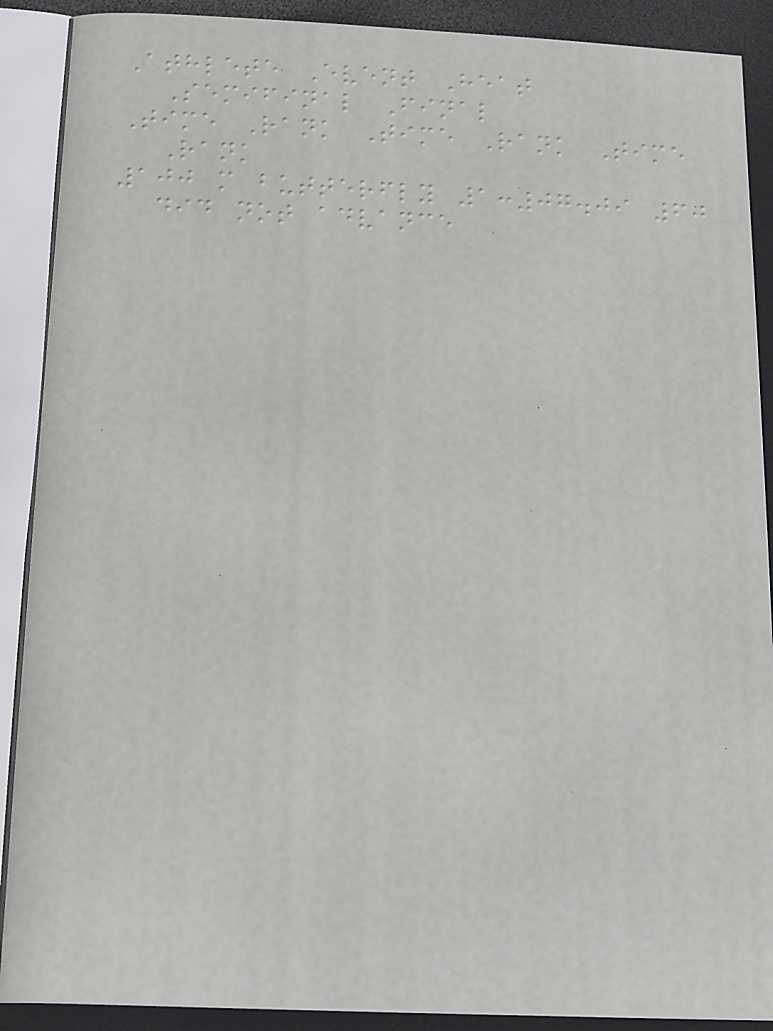Athlete Event Heat
Semifinal Final
Time Rank Time Rank Time
Rank
100 m butterfly 1:07.09 60
did not advance
